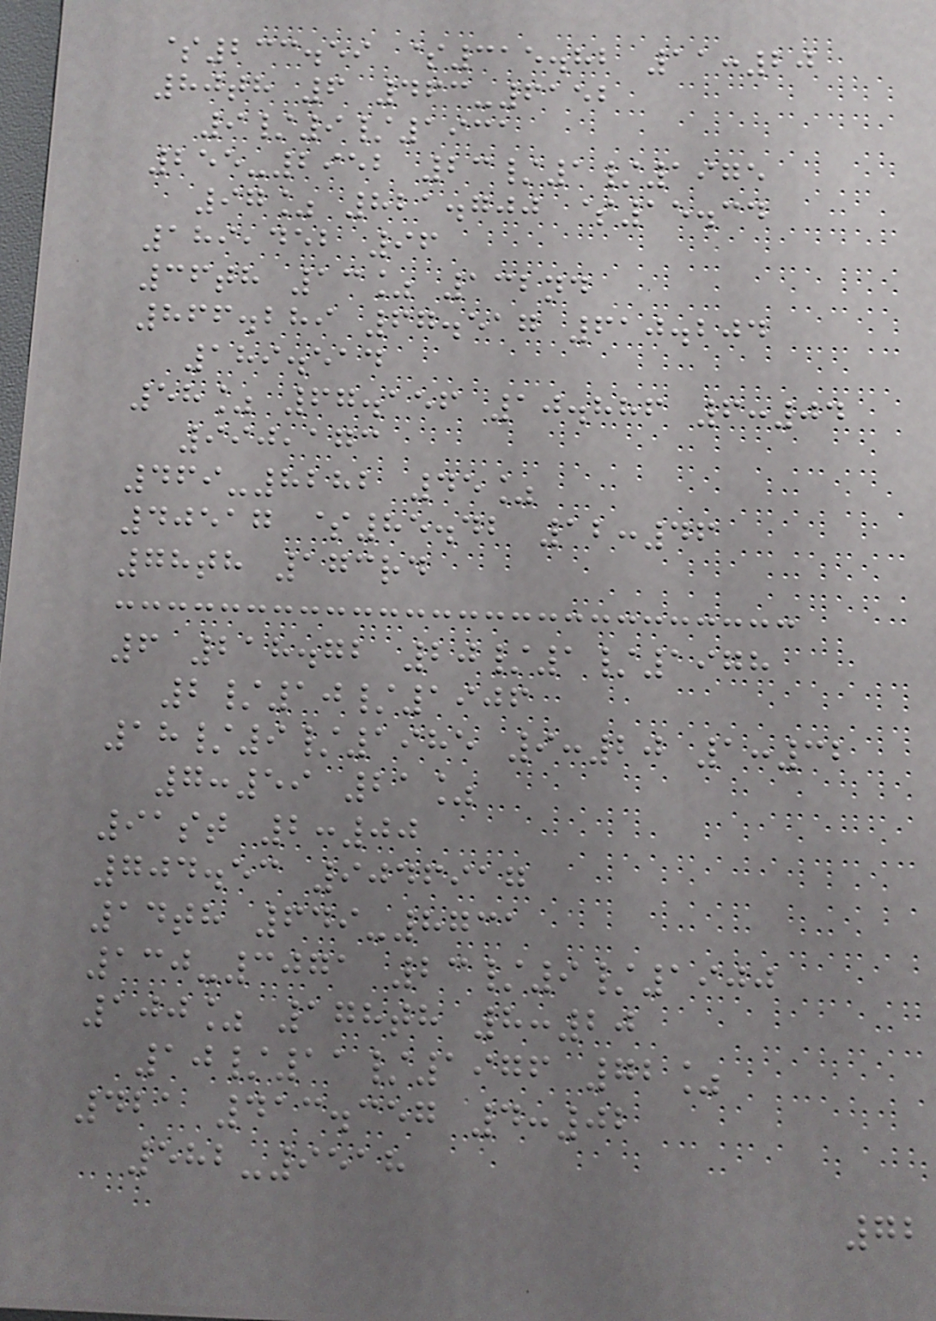$233.59 $315.82 11:20
80th 6 463-6152
9/9/1931
255-2952 23/1/1975
97% 821.700 $15.34
189,452 96
36th 13% 132nd
866.289 67.517 610.204
189.514
58% 67.156 10.886 6:04
990,173
469-8282 45%
40517 $85.42 12:46
78th 173rd
6 218.72 20/1/1978
2/10/1906
18/9/1985 9:20 1:32
7:59 21%
91st 2:00
704.53 9046917
14th 649-8731
130-3071 23/9/1900
100% 178th 8:20
10/11/1976 72%
421 413.357 4:02
582-9518
72
